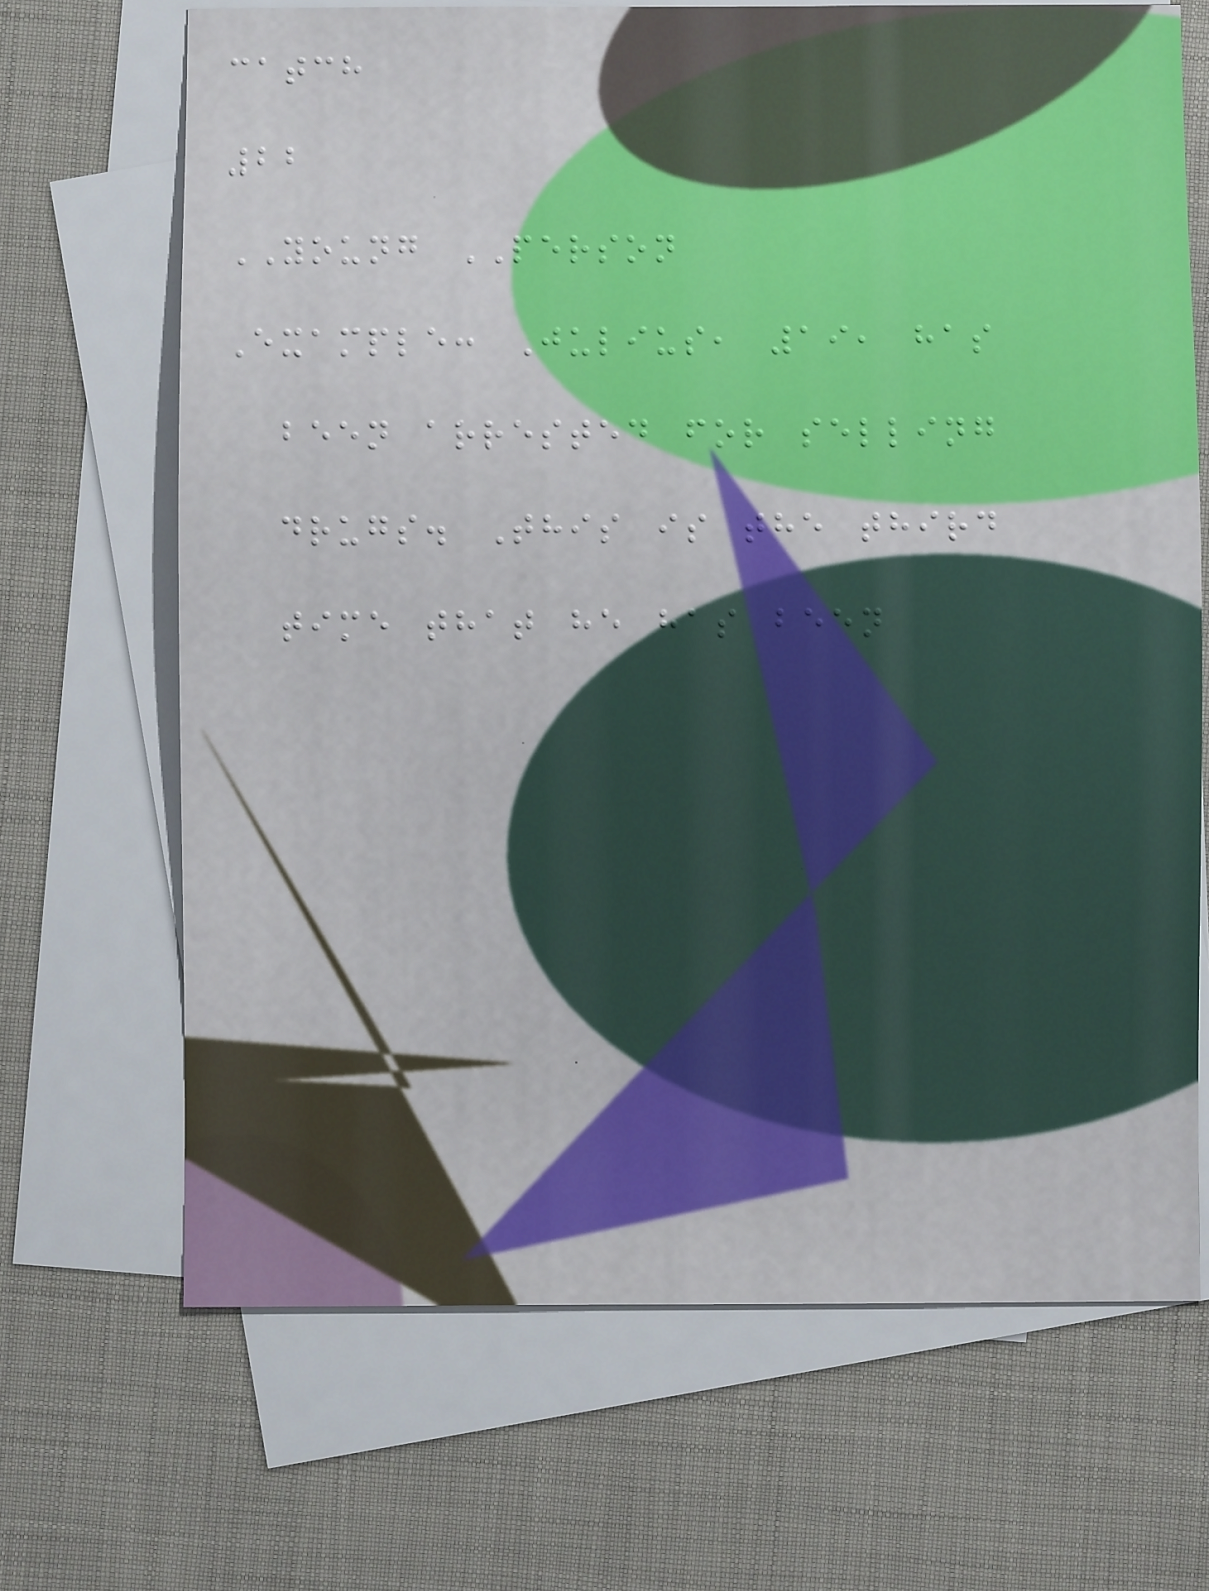catch
22
YOUNG PERSON
Example: Julius, 19, has
been arrested for selling
drugs. This is the third
time that he has been
